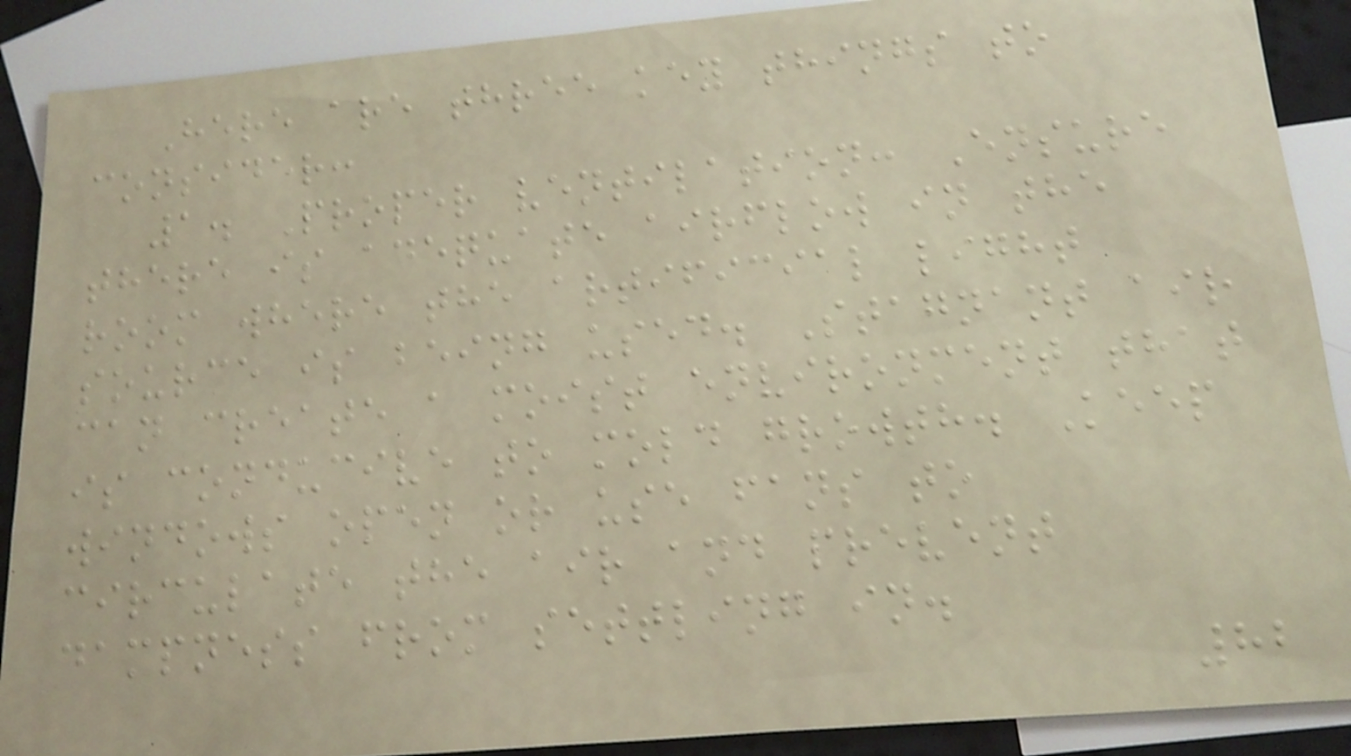Here are three key things to
consider:
1. Proper ventilation: Ensure
there is adequate airflow in the
room where the artificial light
source is being used. Stagnant air
can create a moist environment that
is conducive to mold growth. Keep
windows open or use fans to
circulate the air and prevent
dampness from settling in.
82
